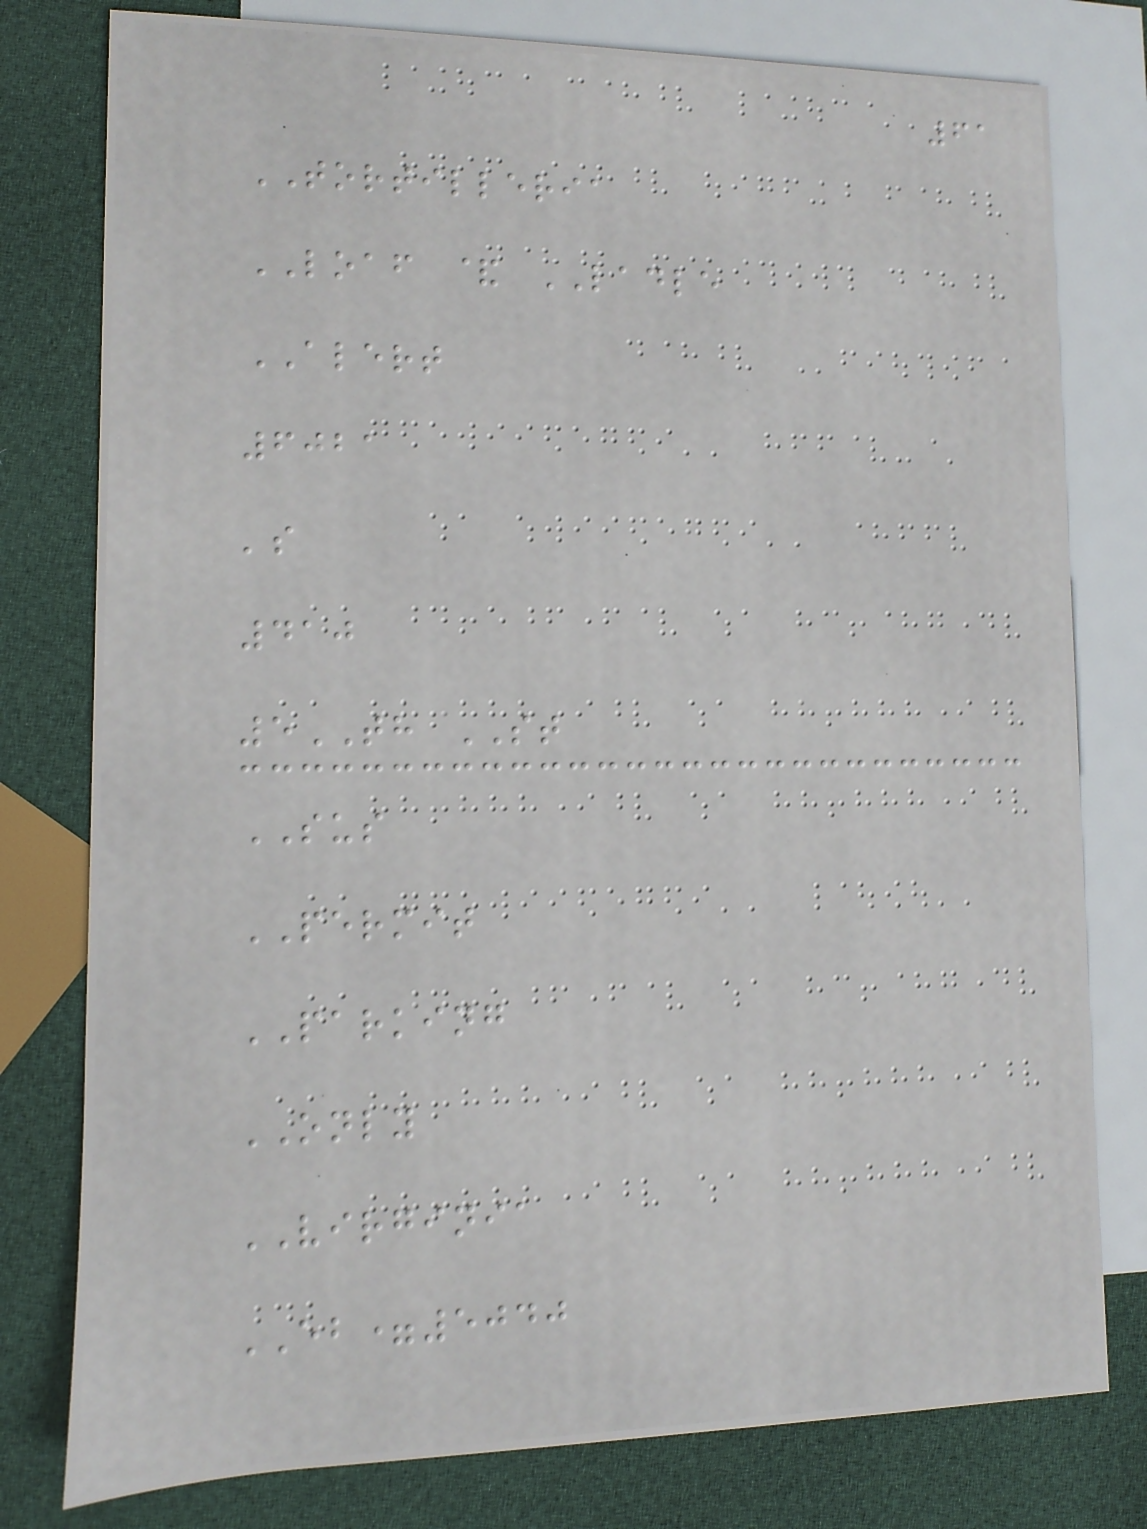61
TORTILLERIA
LOAF & LADLE
ALERT
6021
's
410
5TH ST
SUS
PERMIT
PARKING
ONLY
VIRGINIA
EB=5040
